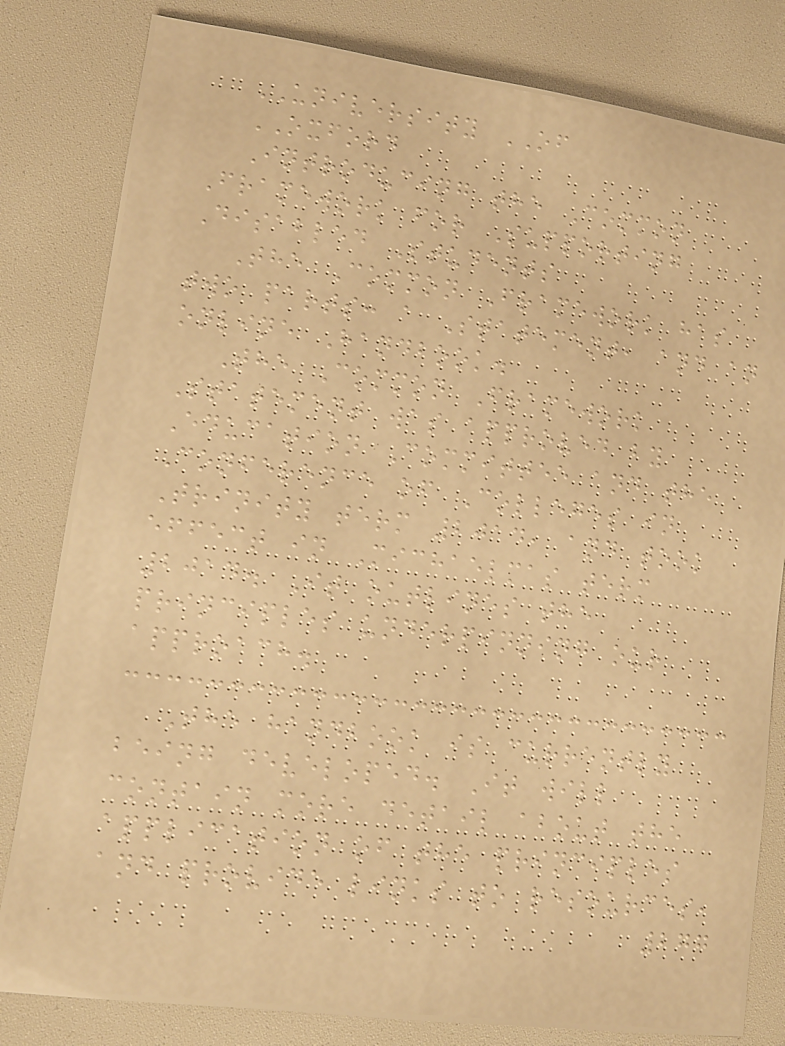UNIVERSITY OF
OXFORD
Introducing the Common
Framework for Supporting
Disabled Students
The Common Framework has
two parts: a Statement, and an
online Handbook.
The Common Framework
Statement was approved by
Education Committee and the
Conference of Colleges in
Trinity term 2014, and took
effect in Michaelmas term
2014. It outlines the
principles underpinning our
approach.
The handbook is currently
being developed. It will
contain more detail about the
application of the principles
and provide links to resources,
277
